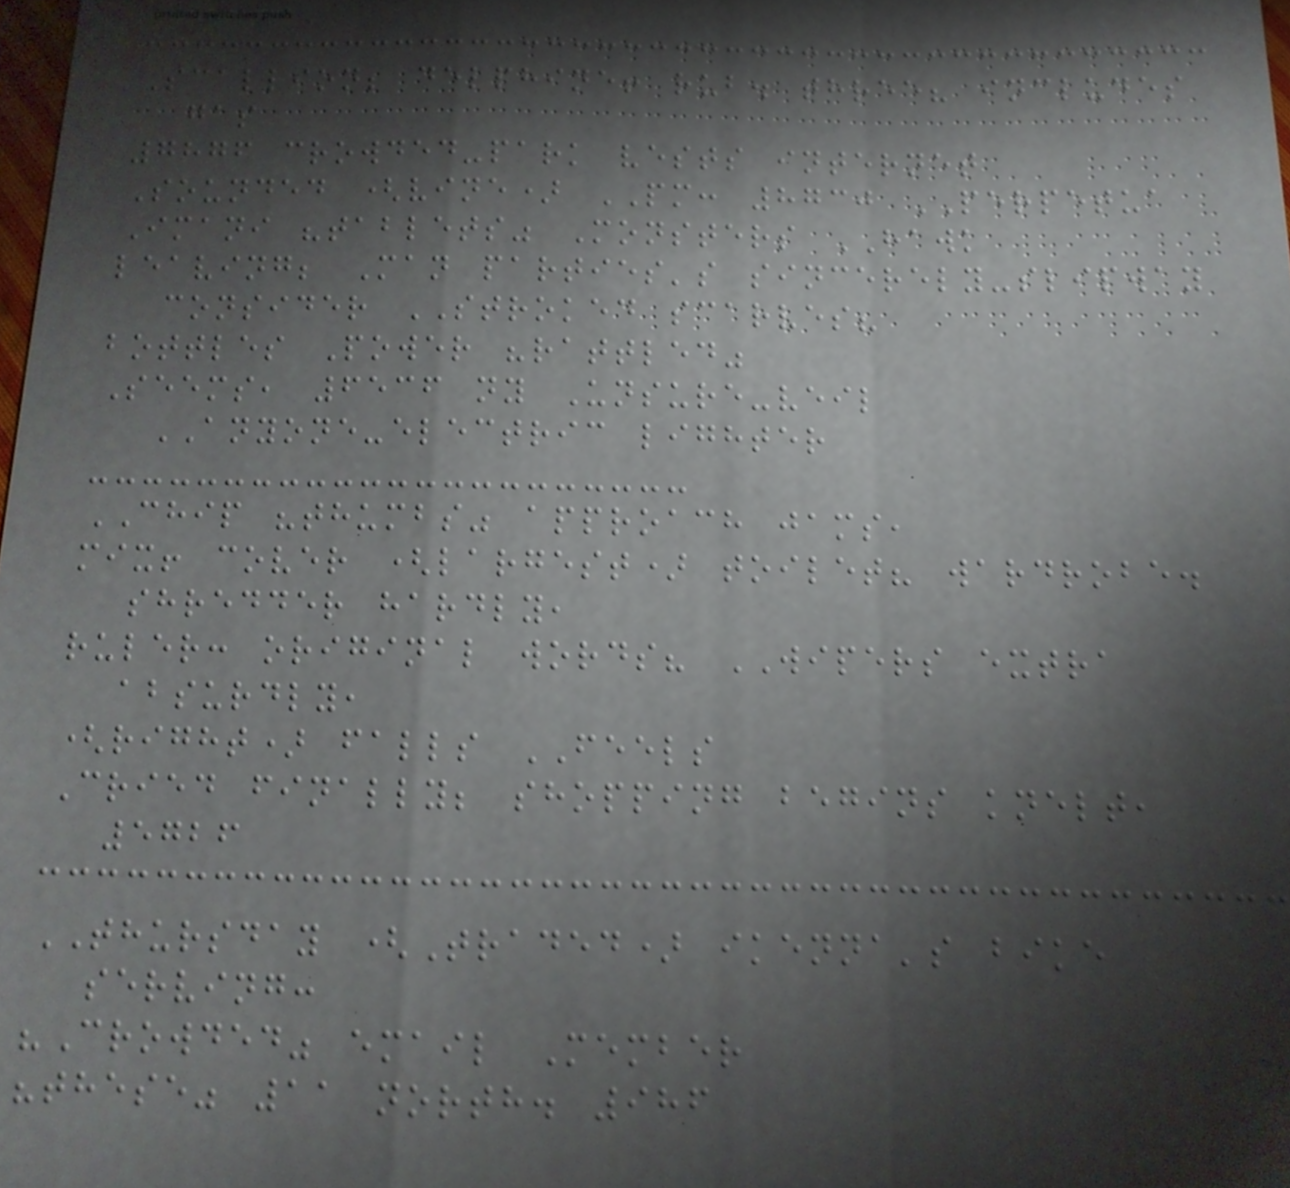Scallion; delphine! rub. three? includes
gas
7876 crowded-park vests internet
Sounded (vine) PM: 8730 PERPETUA
Imani "tablets" Monsters HAWK
leaving; Man parties's sincerely-slipway
consider STROKED scarves?
bottles Power "rattled"
Seems, 6536 ny Unsure-veil
ANYONE-electric lighter
CHIP "thumbs" approach jams,
mix! cover (largest) toilet? wardrobe.
shredder hardly,
ruler: original words? WIPERS extra
absurdly,
(right) falls FEELS
Cried finally; shopping begins knelt,
5726
THURSDAY (Traded) ikenna's bike
serving:
"Crowded" email Member
"these" 11 north. 986
